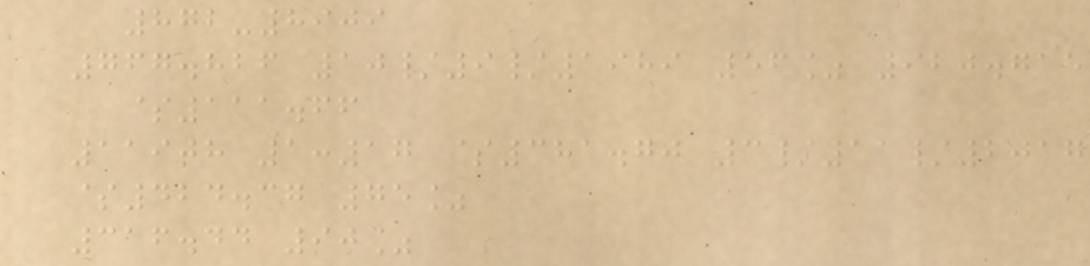872-8909
767.826 10/9/1989 56% 920.715
$111.66
119th 1:17 $381.70 3/11/2017
$424.37 75%
316.44 90%
